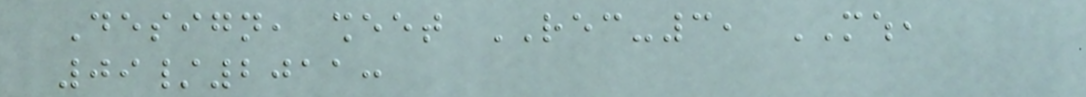Design, sheet REC-3, MWH,
09/2011:
